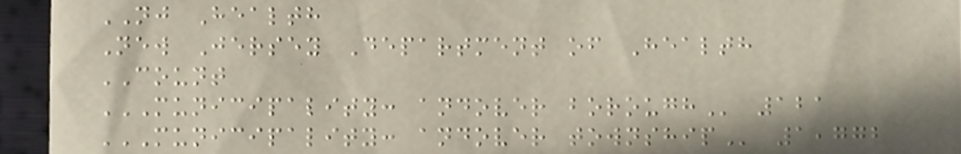NJ Health
New Jersey Department of Health
COUNT
MUNICIPALITY: ANDOVER BOROUGH 121
MUNICIPALITY: ANDOVER TOWNSHIP 1,772
